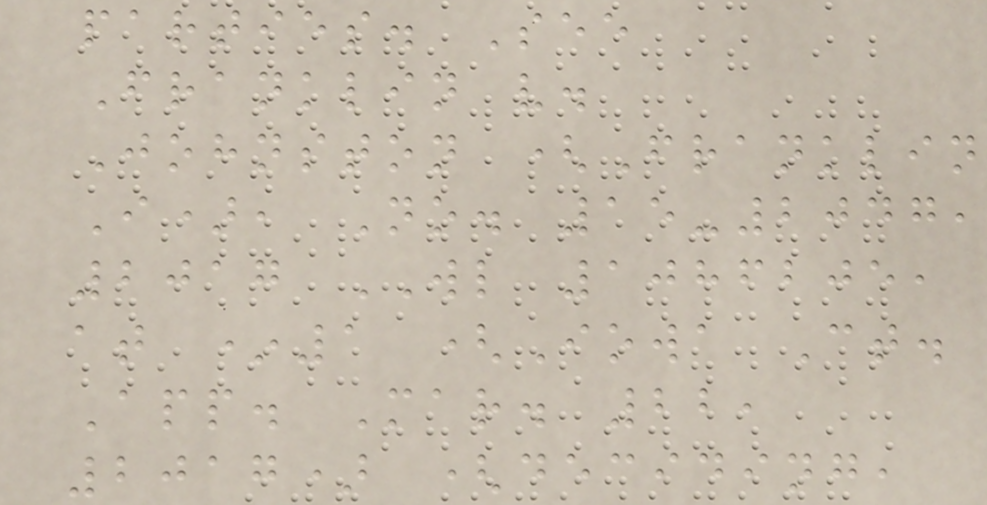parties. See
Franklin v.
Johnston (Franklin
I), No. 15-2047,
2017 WL 1086205,
at *1 (Iowa Ct.
App. Mar. 22,
2017) (deciding,
